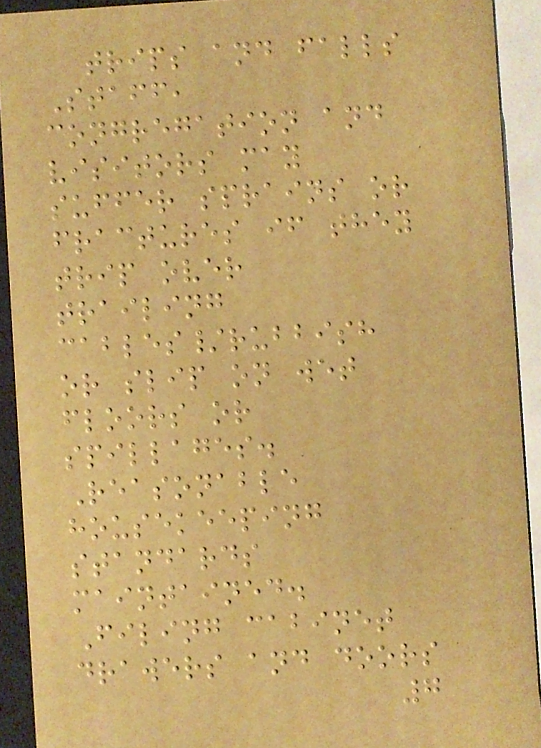trips and falls
Staff,
congregation and
visitors may
suffer sprains or
fractures if they
trip over
trailing
cables/rubbish
or slip on wet
floors or
spillages.
Reasonable
housekeeping
standards
maintained.
Filing cabinet
drawers and doors
7
